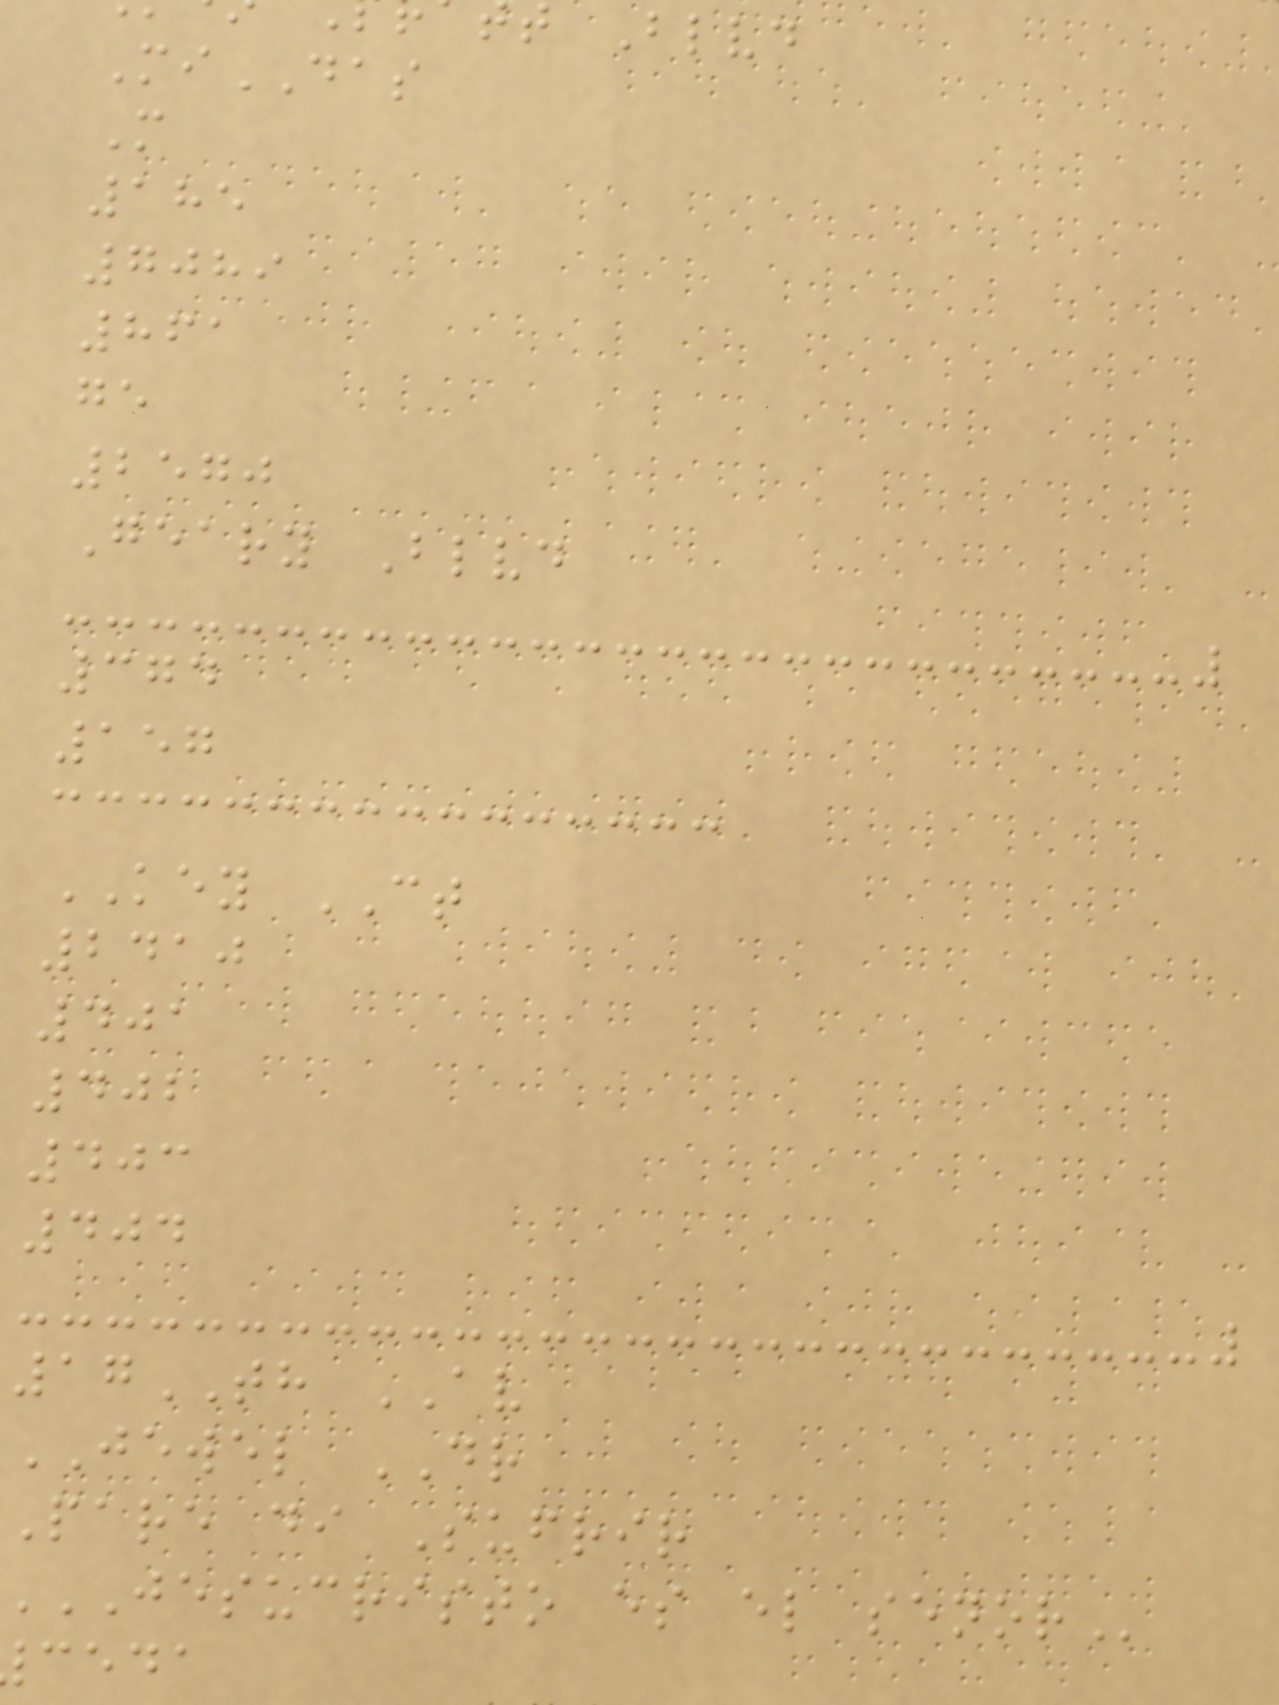t Blvd
MiDAS
M
185
7089
861
ge
2570
Geary Blvd
374
157
KEY CT
2410
401
402
403
404
17TH AV
JEWEL DR
Pare di Sufrir
JESUCRISTO es el
ceda
